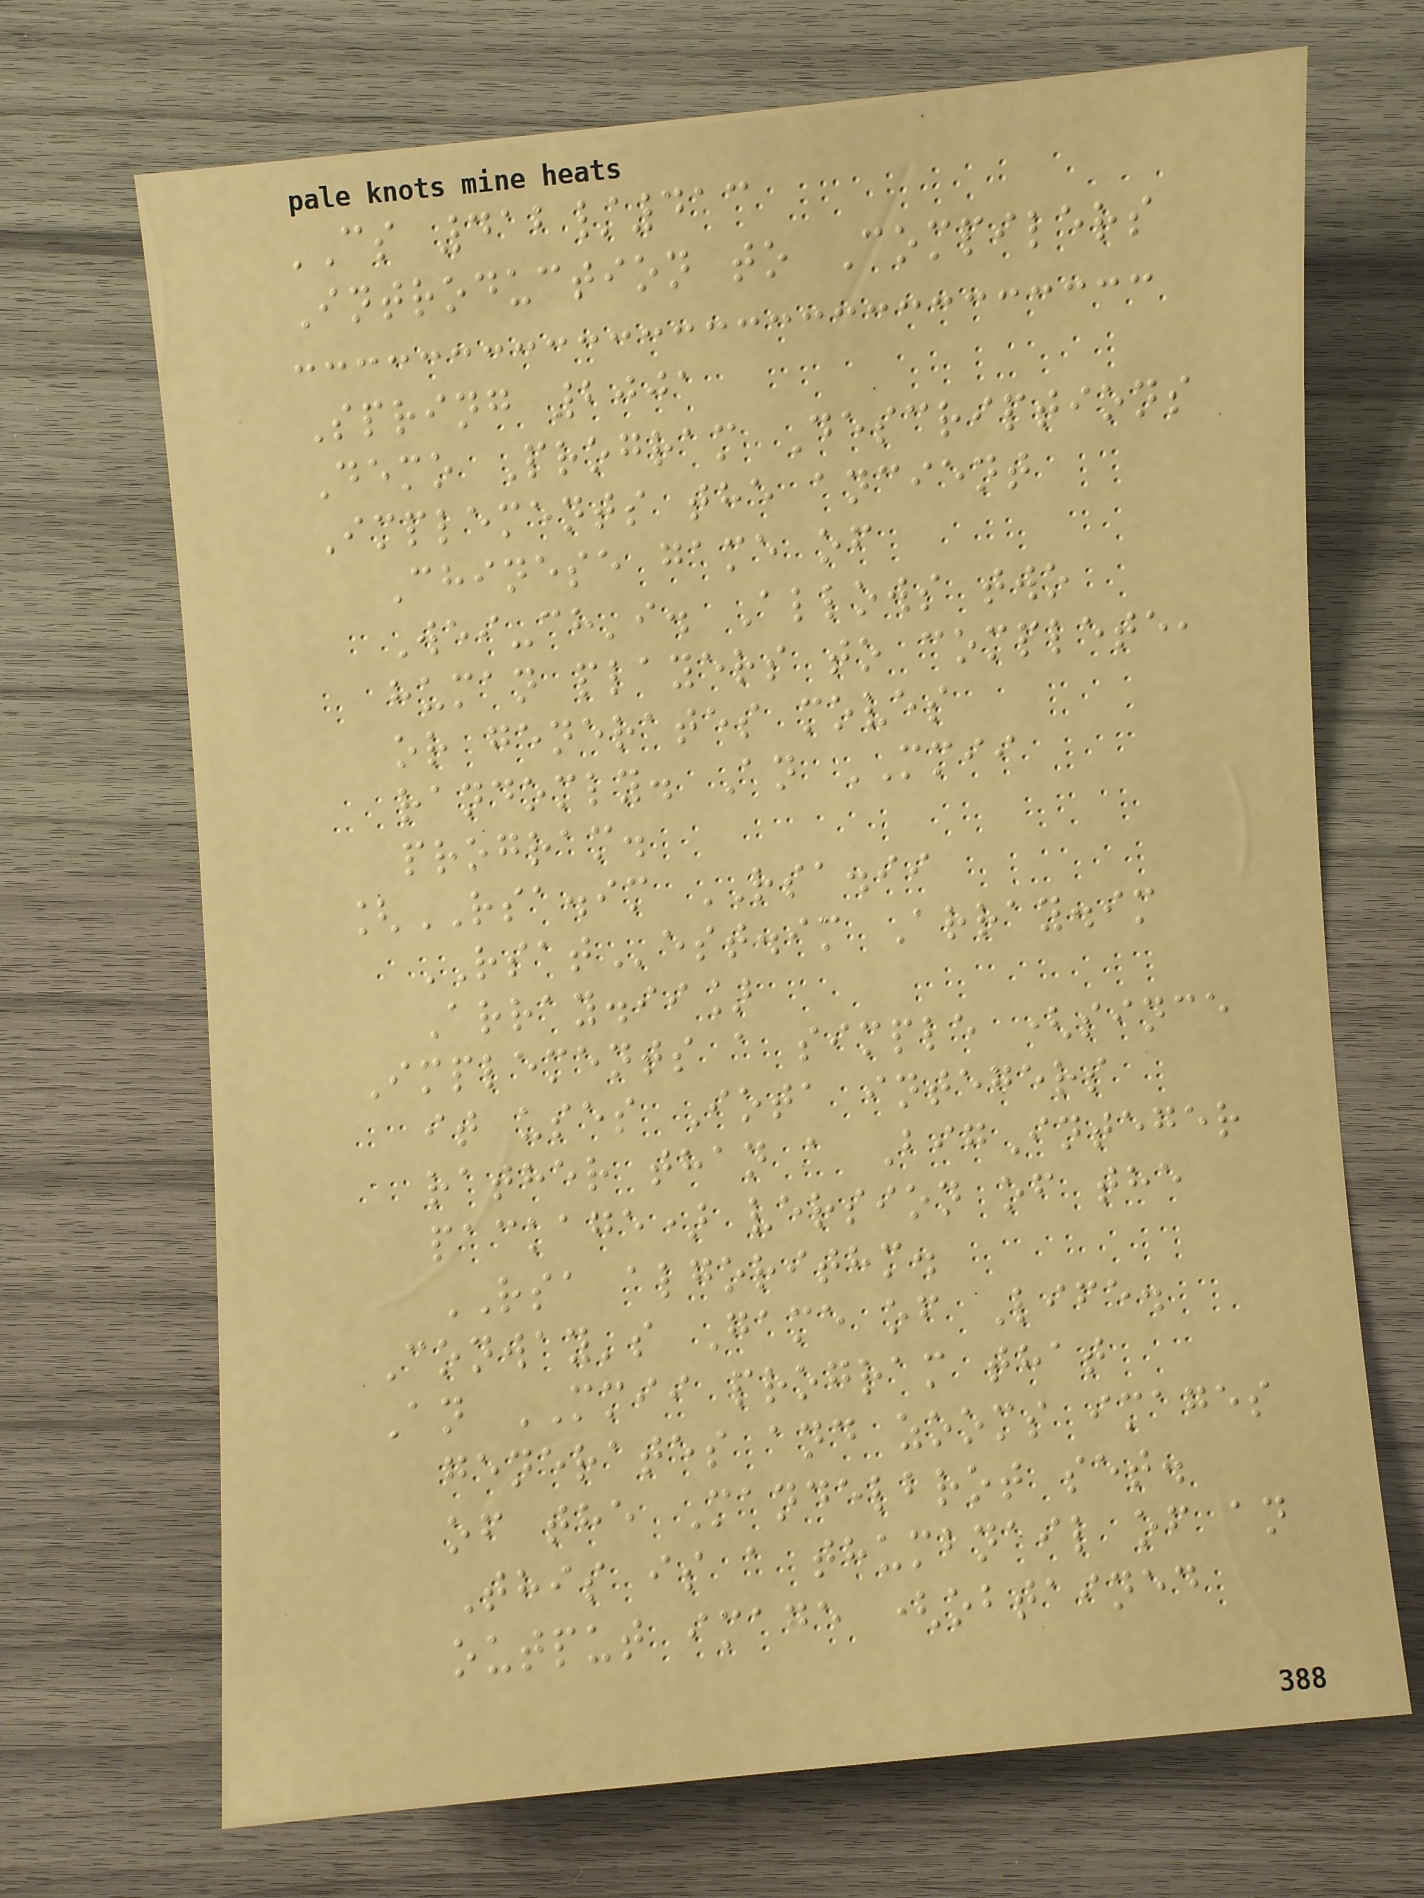CS 412/413
Introduction to Compilers
Spring 2001
Demo Program Descriptions
Implements the ancient
Chinese game of
Wei-ch'i. Allows two
human players to complete,
or generates moves
randomly. An MMII
program.
[RSA.im RSA.ii
RSATest.im Array.im
Array.ii]
Implements a simple (since
it uses Iota integers
rather than a BigInteger
package) version of the
RSA algorithm.
Conway's Game of Life.
An MMII program that
generates and zooms images
of the Mandelbrot set.
This is a thumbnail of an
output image (obtained
